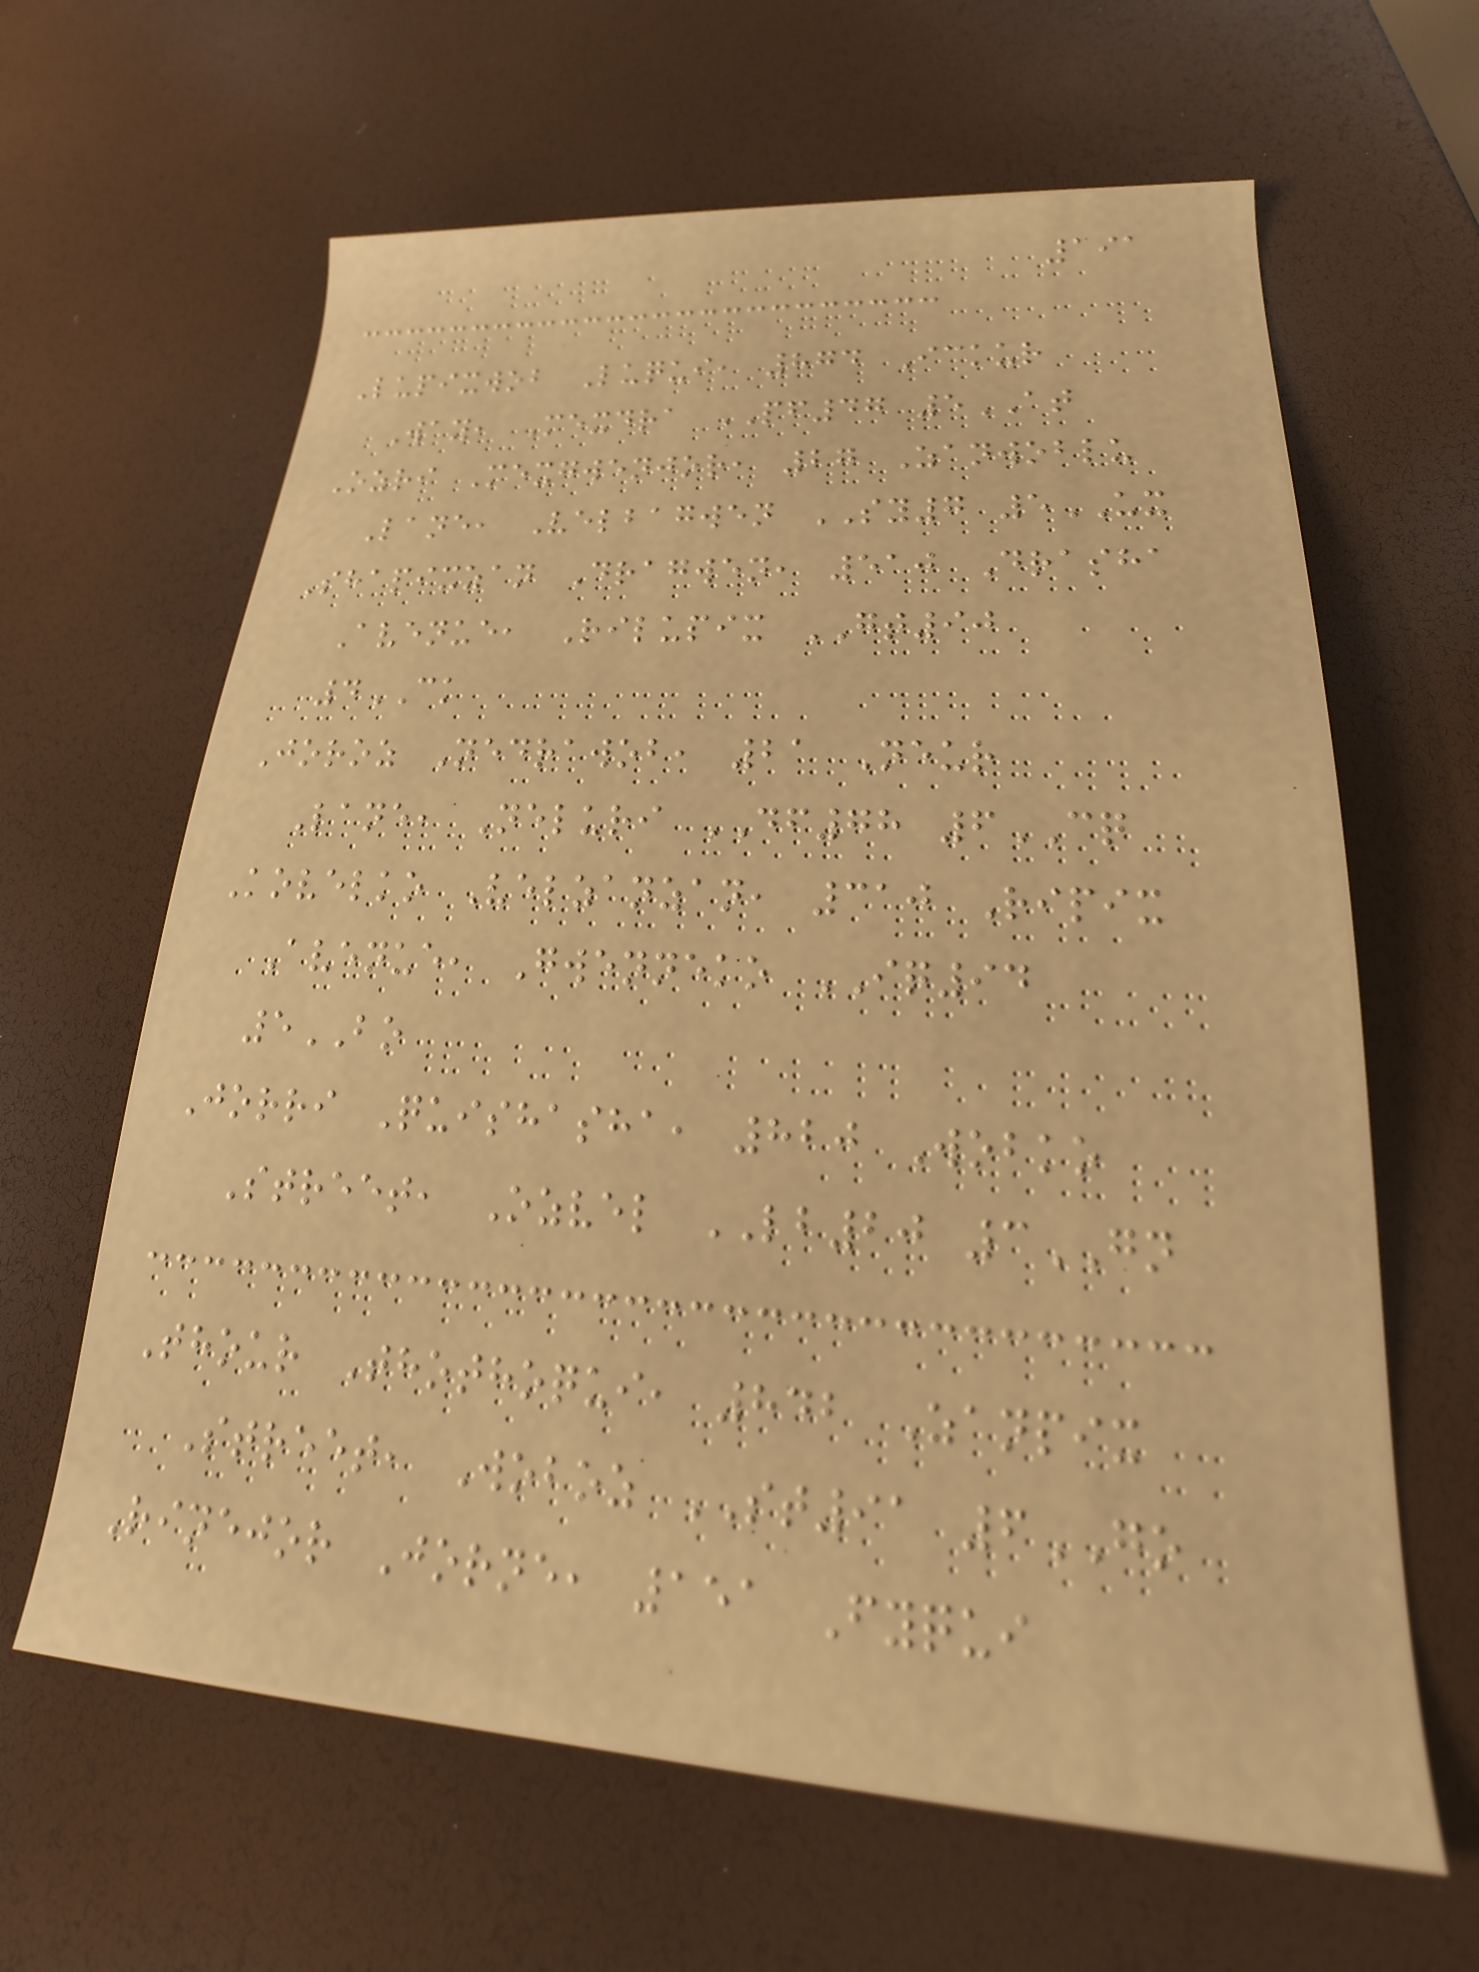191
Lupixwob Luqui, 874 Ickur
Way, Mexdra PF47 5AT
Ozri Mexgwenjor, 27 Zanwoblu
Lane, Velbagwen SY7 5UX
Shapixzan Dragwen, 510 Drasha
Avenue, Rilupix GT90
4CK
Joroz Nedrawob, 21 Neur
Lane, Neluri DF78 6CQ
Kovelko Velzanzan, 310 Ripix
Avenue, Gwenneko IQ94
5BO
Jorri Quishasha, 820 Wobko
Street, Ozvel LB20 3GN
Thour Thothoqui, 842 Zanpix
Street, Woboz ST91 6GO
Rinejor Jorne, 151 Fyqui
